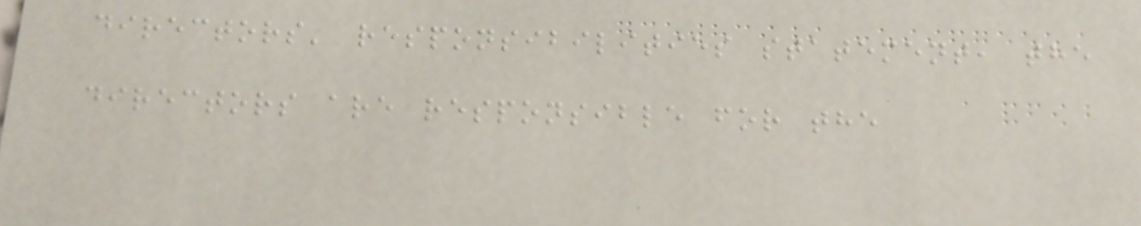directors' responsibilities statement, the
directors are responsible for the
